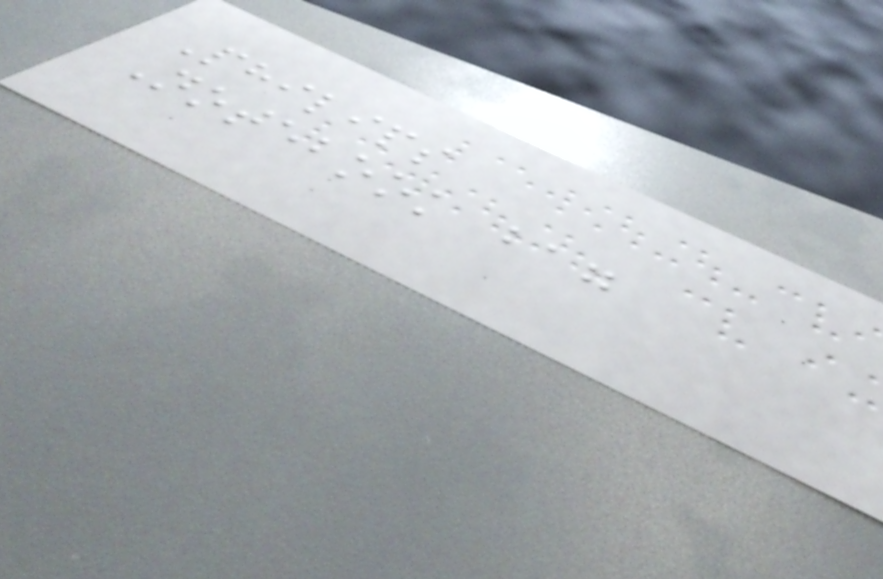Philips
Notebook bag
